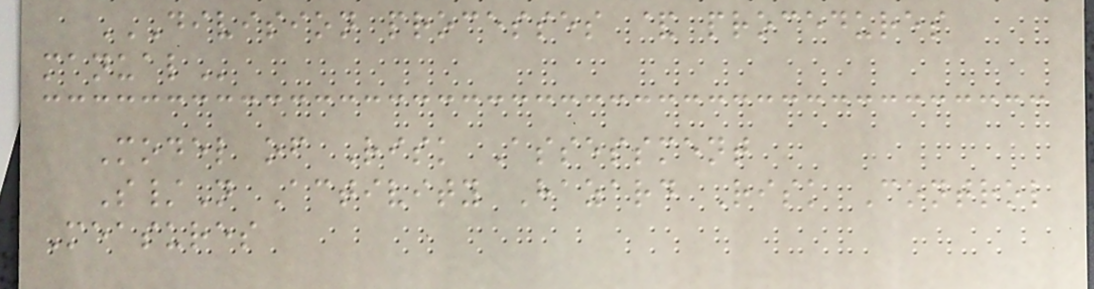DIVISION PROCESSES & PROCEDURES
MANUAL
Model of Risk Assessment
S/N Activity Hazard Risk Control
Measures
